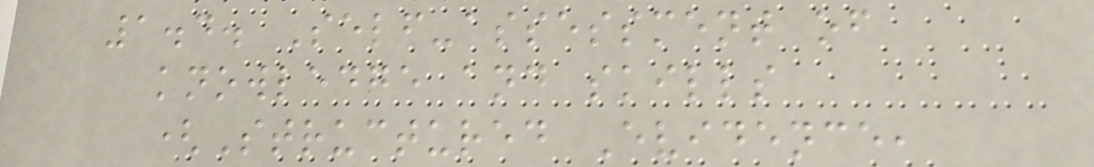1.4. Self-assessment of
knowledge and skills
(Structured Evidence,
